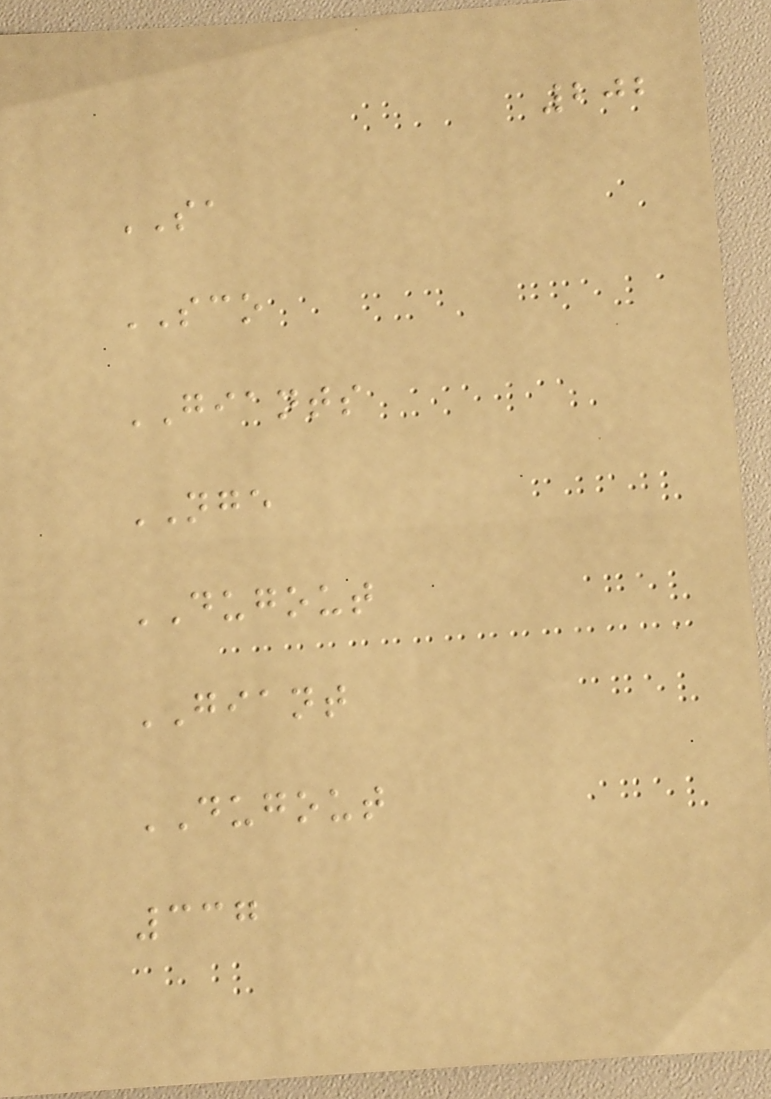202
SA
SCO
GIANTS
NGE
DUGOUT
GIANT
DUGOUT
337
